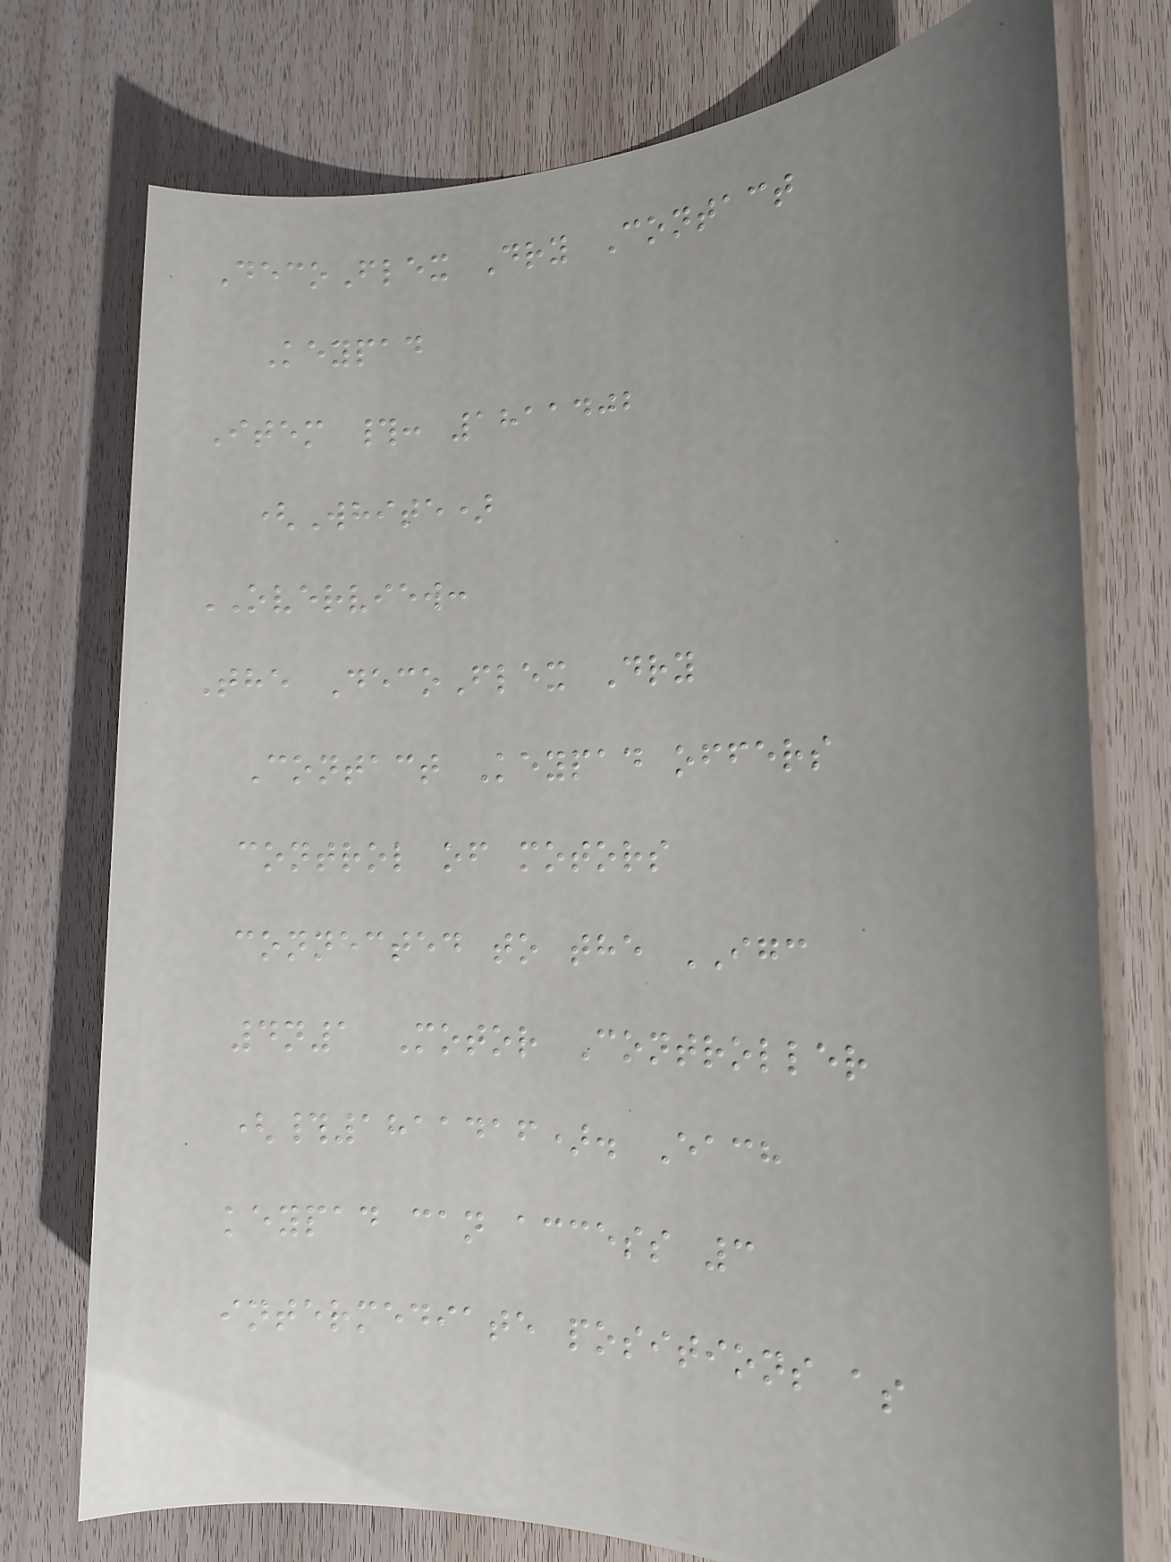DecoFlex Dry Contact
Keypad
Item #: 1811402
(White)
OVERVIEW:
The DecoFlex Dry
Contact Keypad offers
control of motors
connected to the IGC
4n1 Motor Controller
(#1811416). Each
keypad can access 3
intermediate positions as
